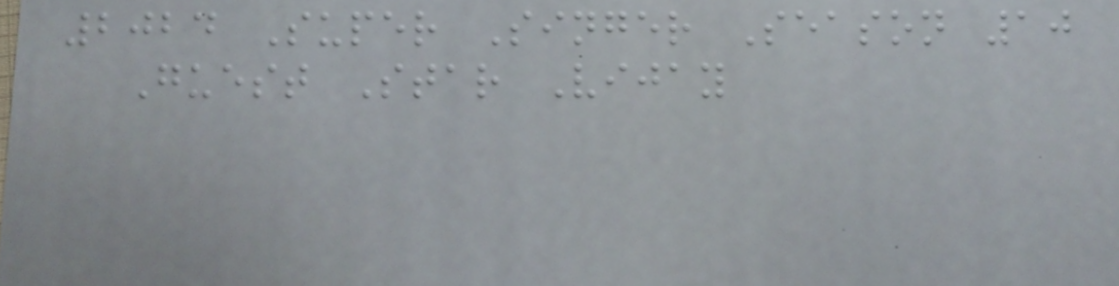2024 Super Singer Season 10
Guest Star Vijay
